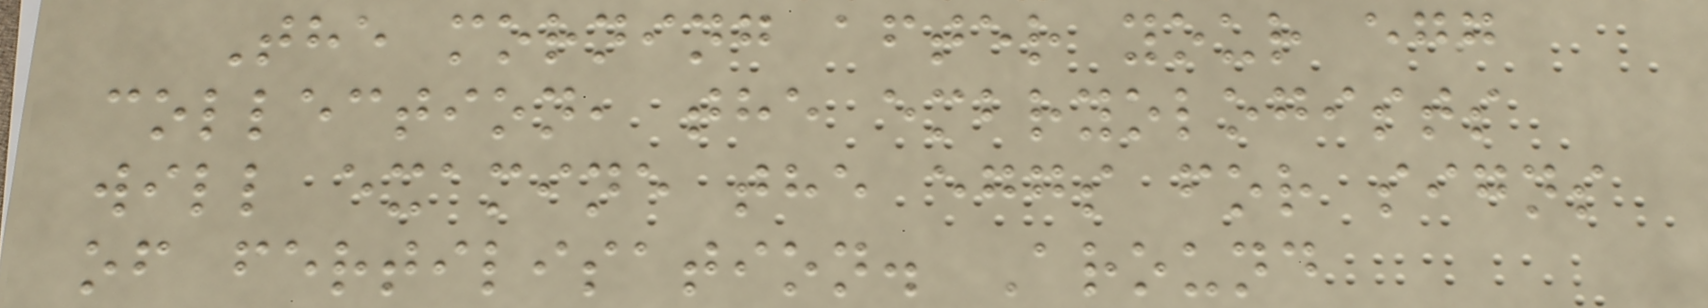The morning after your egg
collection, the embryologists
will examine the eggs for signs
of fertilisation. Around
